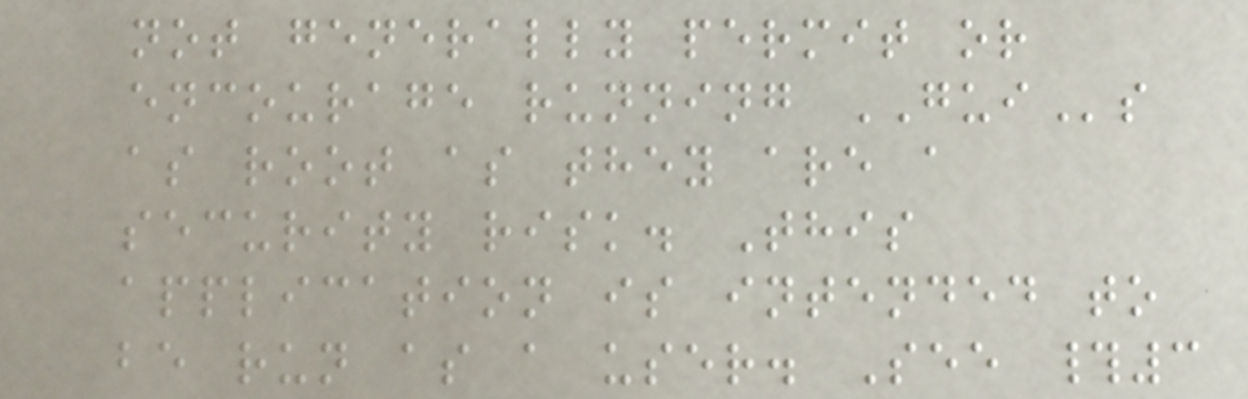not generally permit or
encourage running GUIs
as root as they are a
security risk. This
application is intended to
be run as a user. See #3
